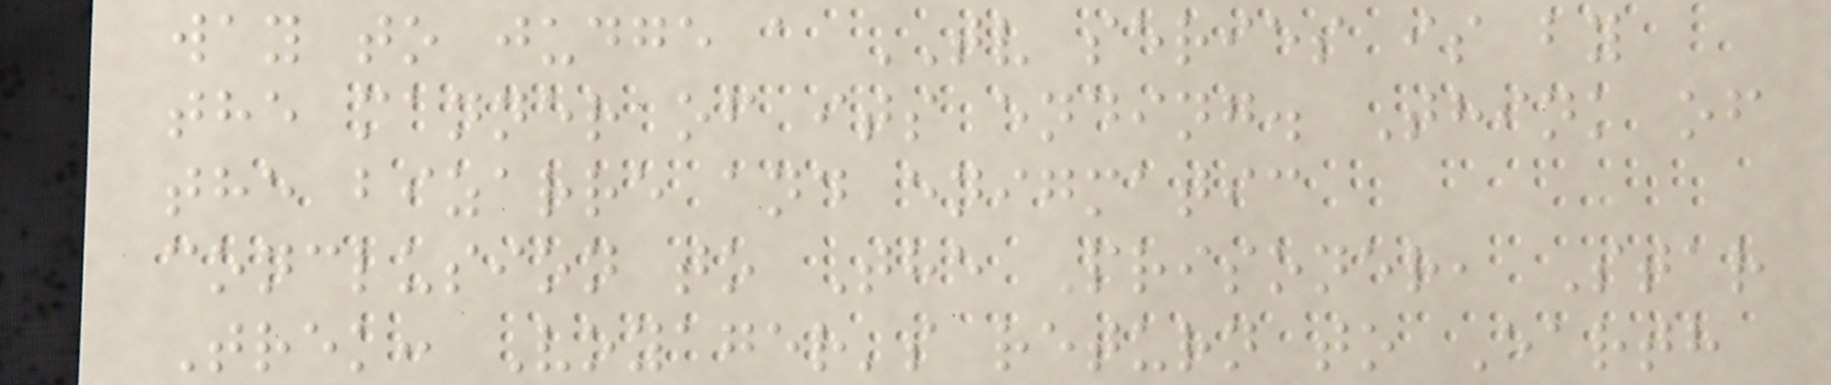way to judge a TV series is by
the manner of its ending. Think of
the bizarre and enigmatic
conclusion to The Prisoner, Star
Trek: Voyager's return to Earth
